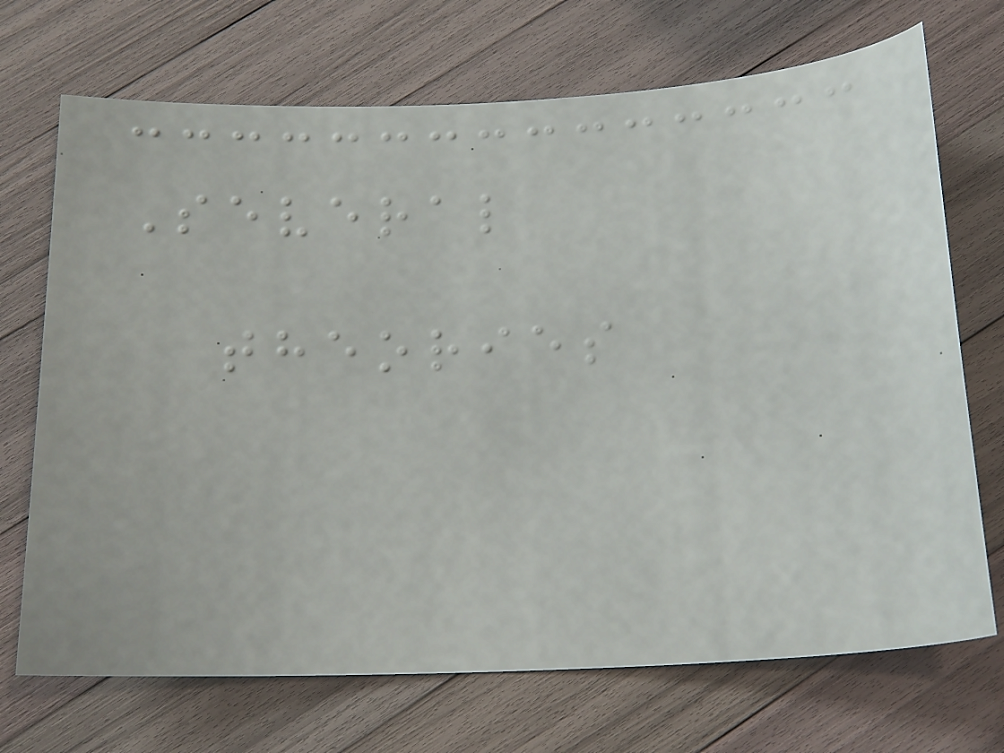Several
theories
